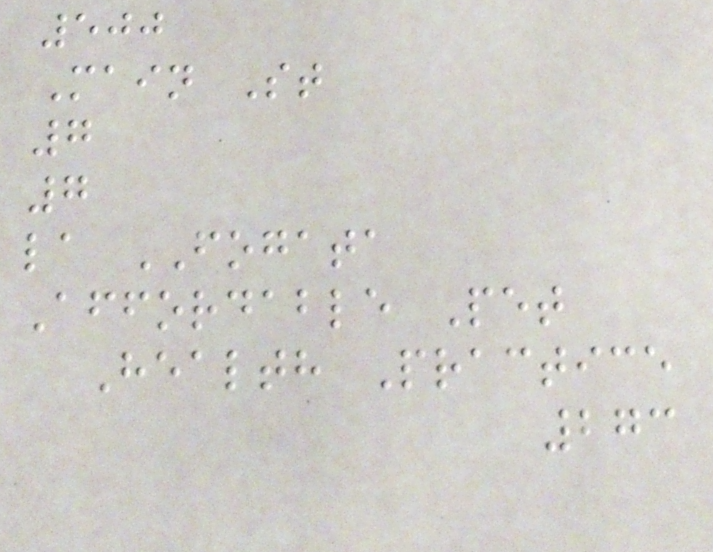500
Main St
7
7
la FOGATA
Affordable Pet
Health Practice
273
